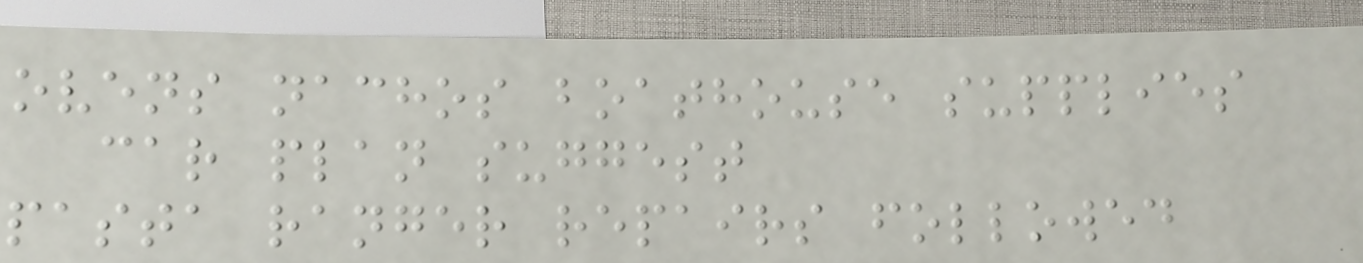ovens nachos boathouse supplies
car plan suggest
pasta ranger repairs followed
